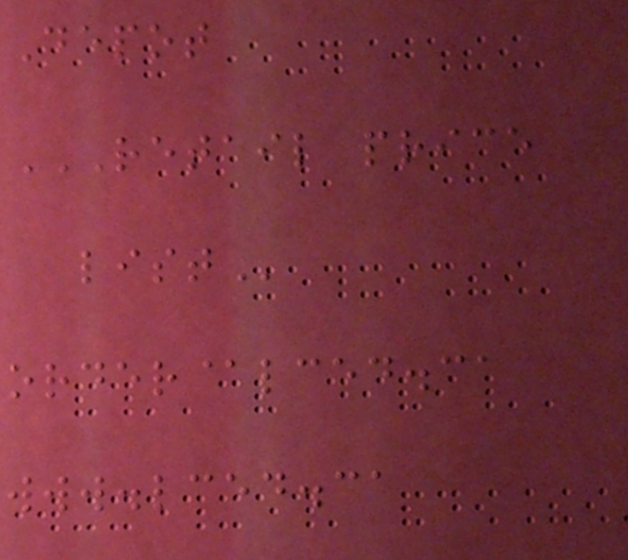Depot
RETAIL PRICE
LIST
order@lced.ca
www.lced.ca
